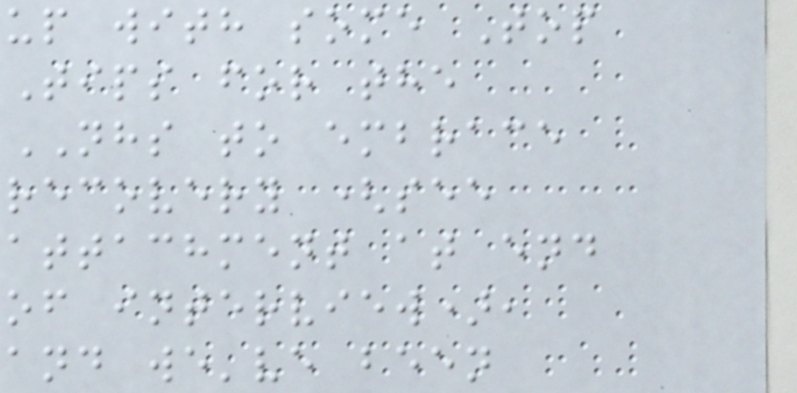up with some Top
Tips for the
NHS to embrace
recovery (see
attachment at end
of interview),
and we've been
